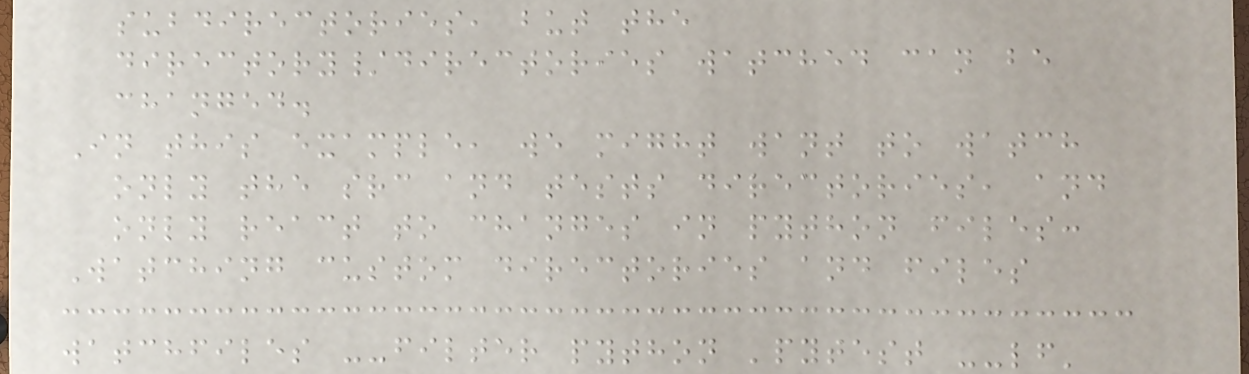subdirectories, but the
directory/directories watched can be
changed.
In this example, we might want to watch
only the src and tests directories, and
only react to changes in python files:
Watching custom directories and files
watchfiles --filter python 'pytest --lf'
